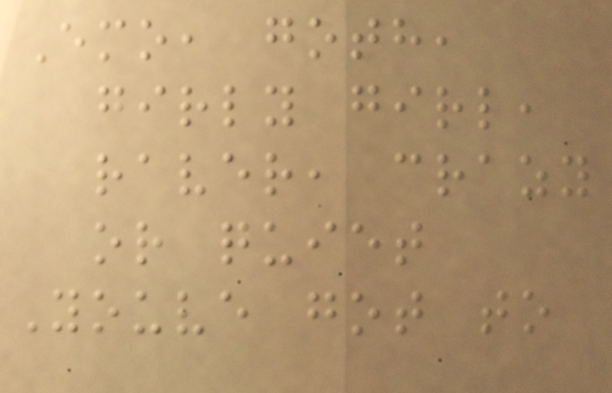Emo, goth,
girly girl,
raver, crazy
or quiet
Youve got to
